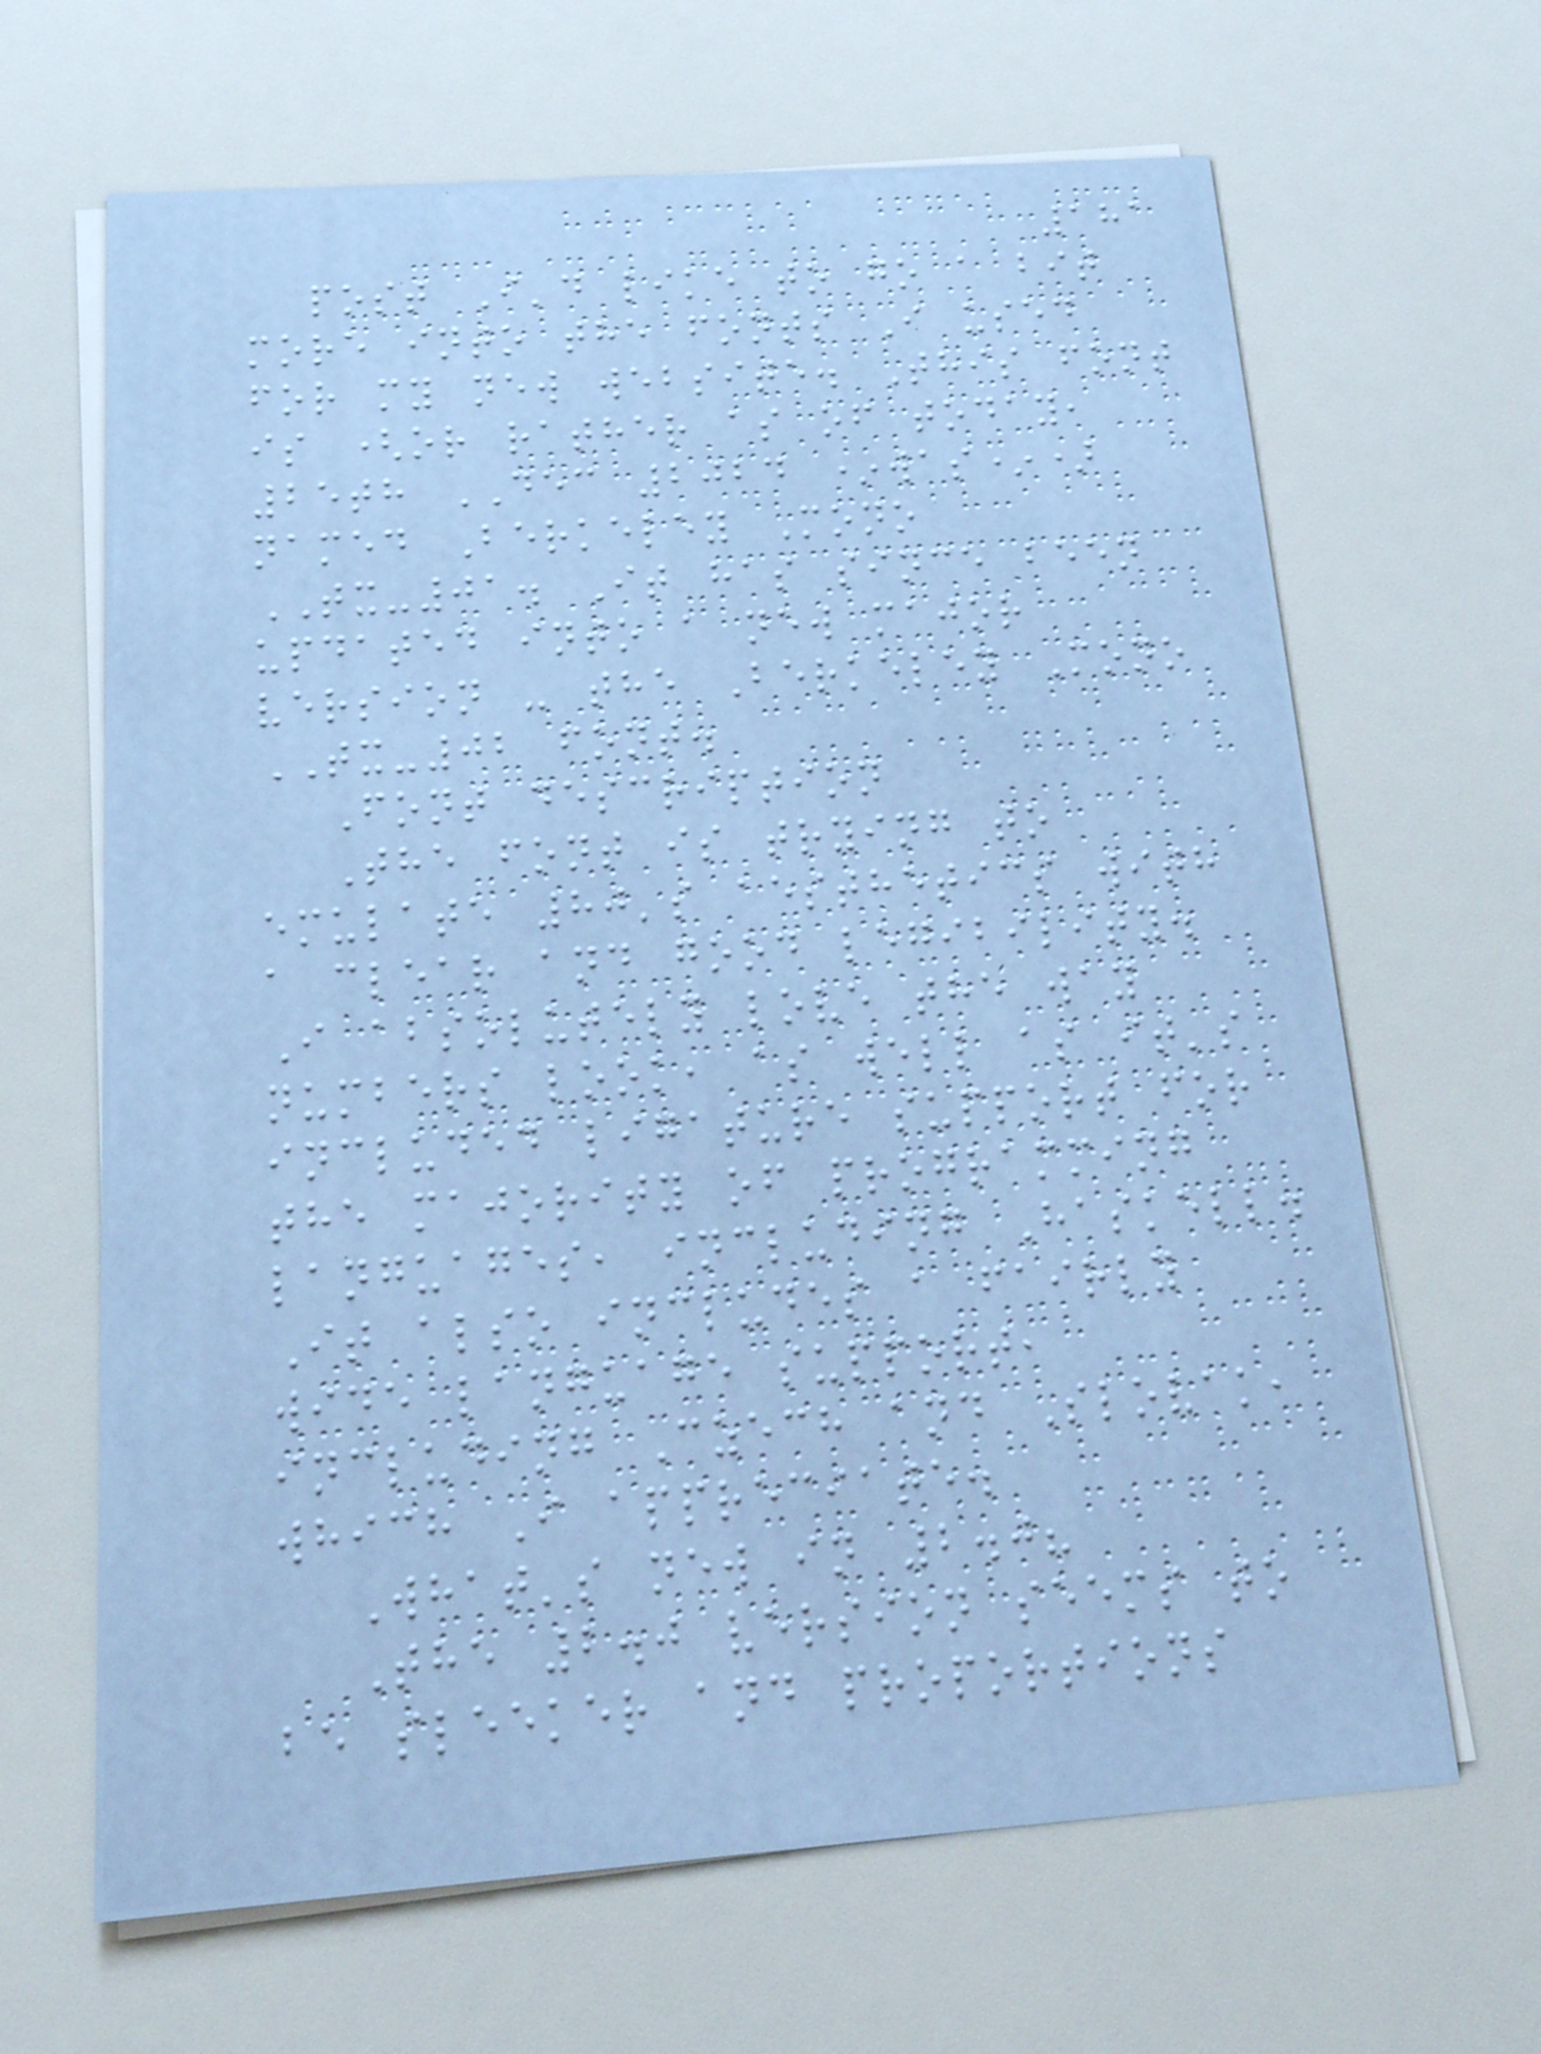181
post I'd like to go a bit
more into the fonts I used
for my new website. This font
is (or rather as of today,
25th DEC 2024 *was*)
named Berkeley Mono
TX-01. It has since been
updated into a new major
version - the Berkeley Mono
TX-02 font.
Font description
The font is trying to
emulate 80's aesthetics with
a clear and good legibility.
I absolutely love the way
numbers look, as well as it's
included ligature support for
the majority of programming
languages, including Haskell.
It also includes a fairly
wide language support,
including Czech and Slovak,
which I appreciate.
What's new in 2.0?
The 2.0 version seems to
be sleeker and proportions
